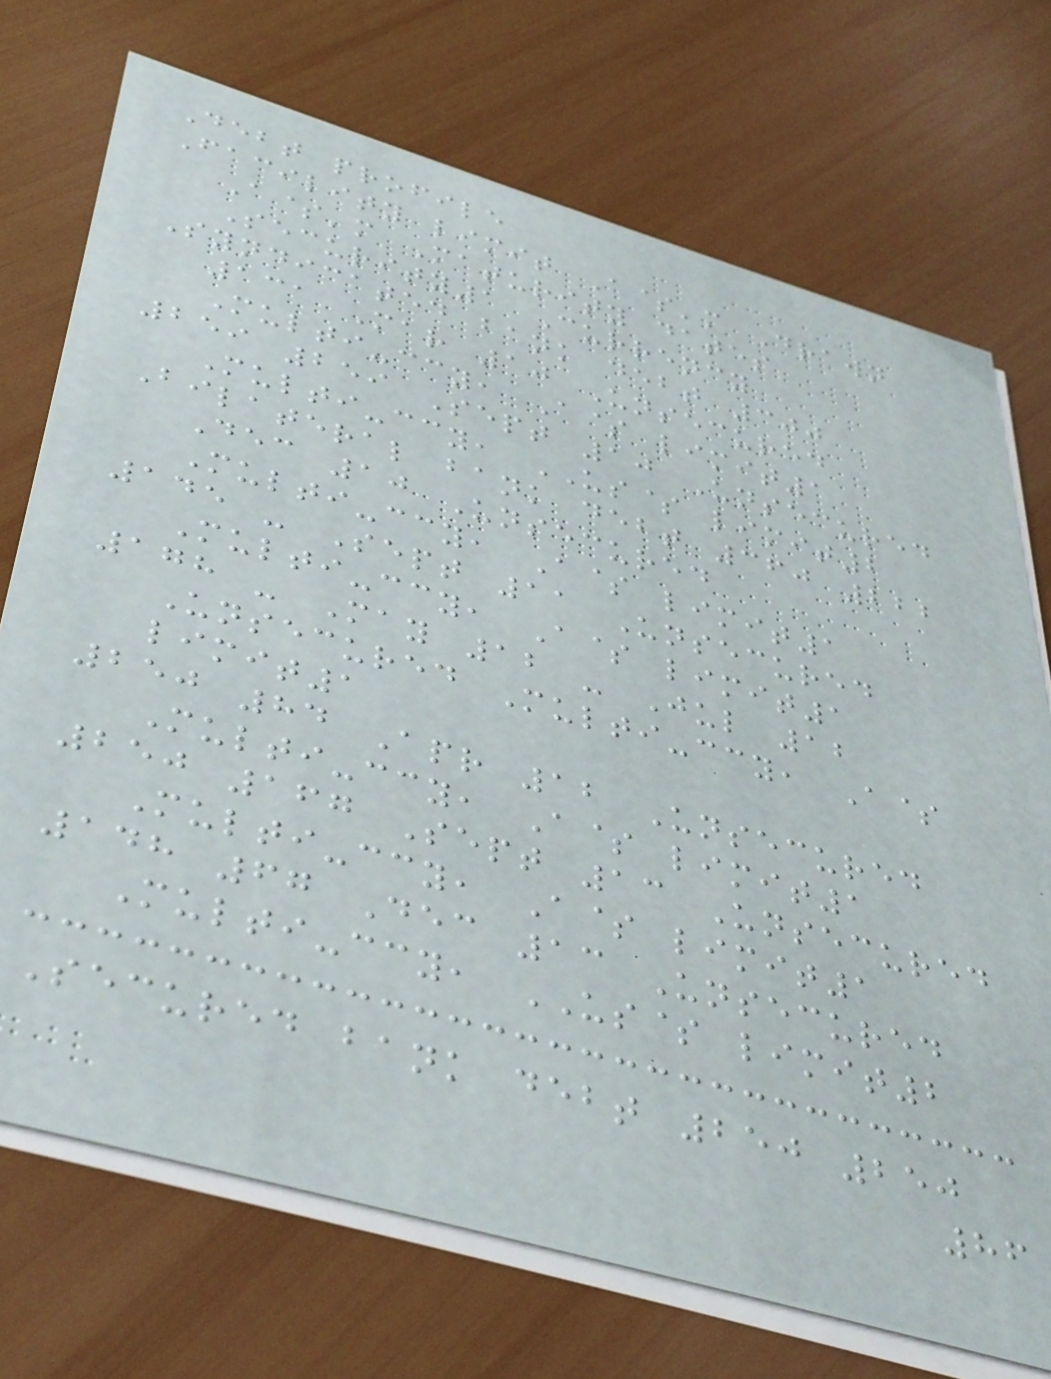Debt profile
Facility limit A$'m Drawn
A$'m Maturity dates
Security1 Currency
Syndicated bank debt 300
131 Mar 10 Unsecured
Multi-ccy, A$ limit1
259 259 Sept 10 Unsecured
Multi-ccy, US$ limit2
Bilateral bank debt 360 222
Dec 10 Unsecured
Multi-ccy, A$ limit1
145 - Sept 11 Unsecured
Multi-ccy, A$ limit1
178 - May 12 - Jul 12
Unsecured Multi-ccy, A$
limit1
250 84 Apr 12 Unsecured
Multi-ccy, A$ limit1
250 167 Sept 13 Unsecured
Multi-ccy, A$ limit1
148 67 Dec 13 Unsecured
Multi-ccy, US$ limit2
Secured bank debt 250 250
86
